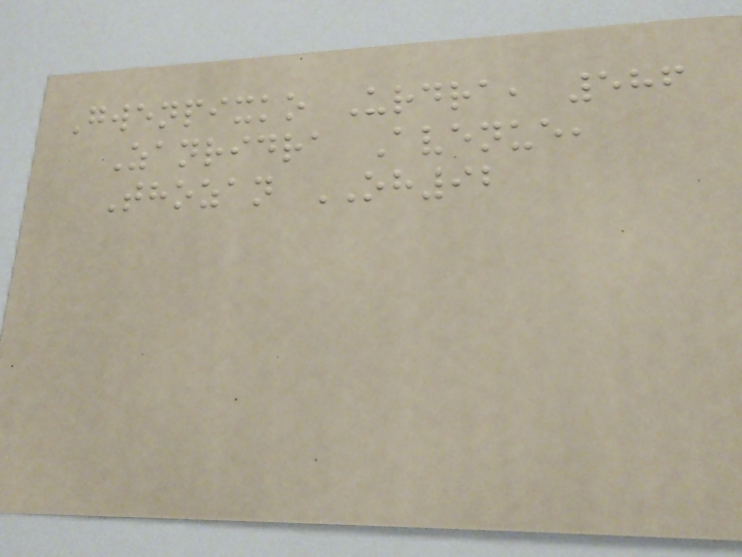Gwenpixko Urdra, 586
Zanridra Avenue,
Thozan OH92
